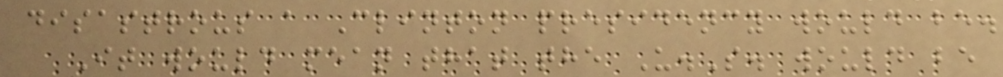disastrous a Clinton presidency would be.
It would mean that the U.S. would be
